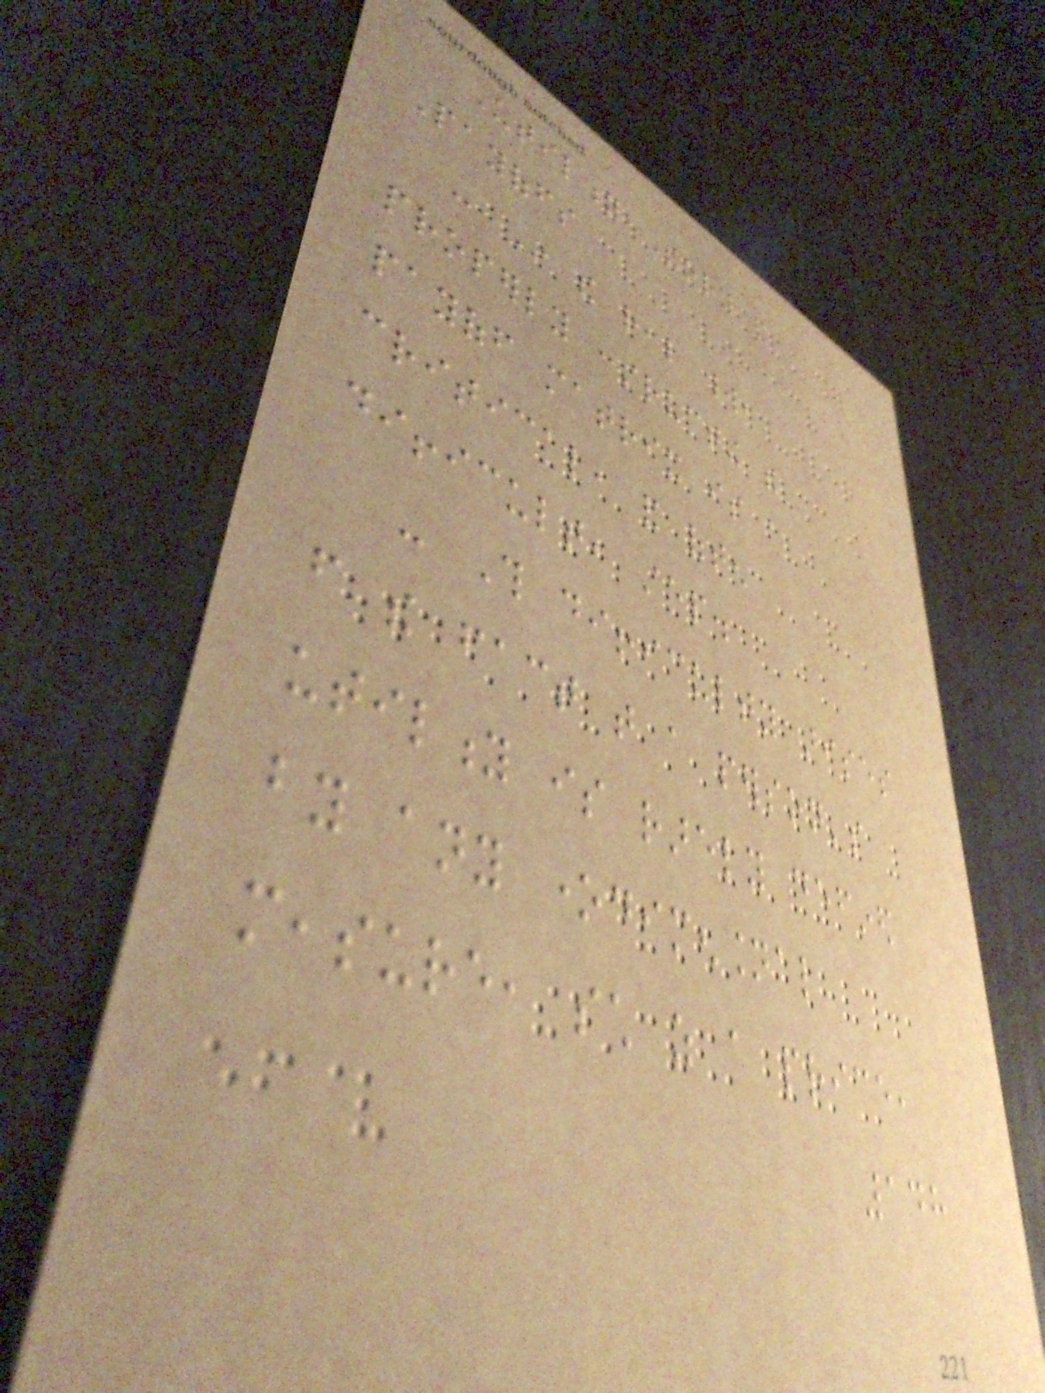Utility Theory and
Payoffs
- In the real world,
properly constructing the
payoff matrix is a
critical, and often
difficult, step.
- This difficulty arises
from the fact that a person's
utility is rarely defined
by any onedimensional
measure, such as a price,
148
